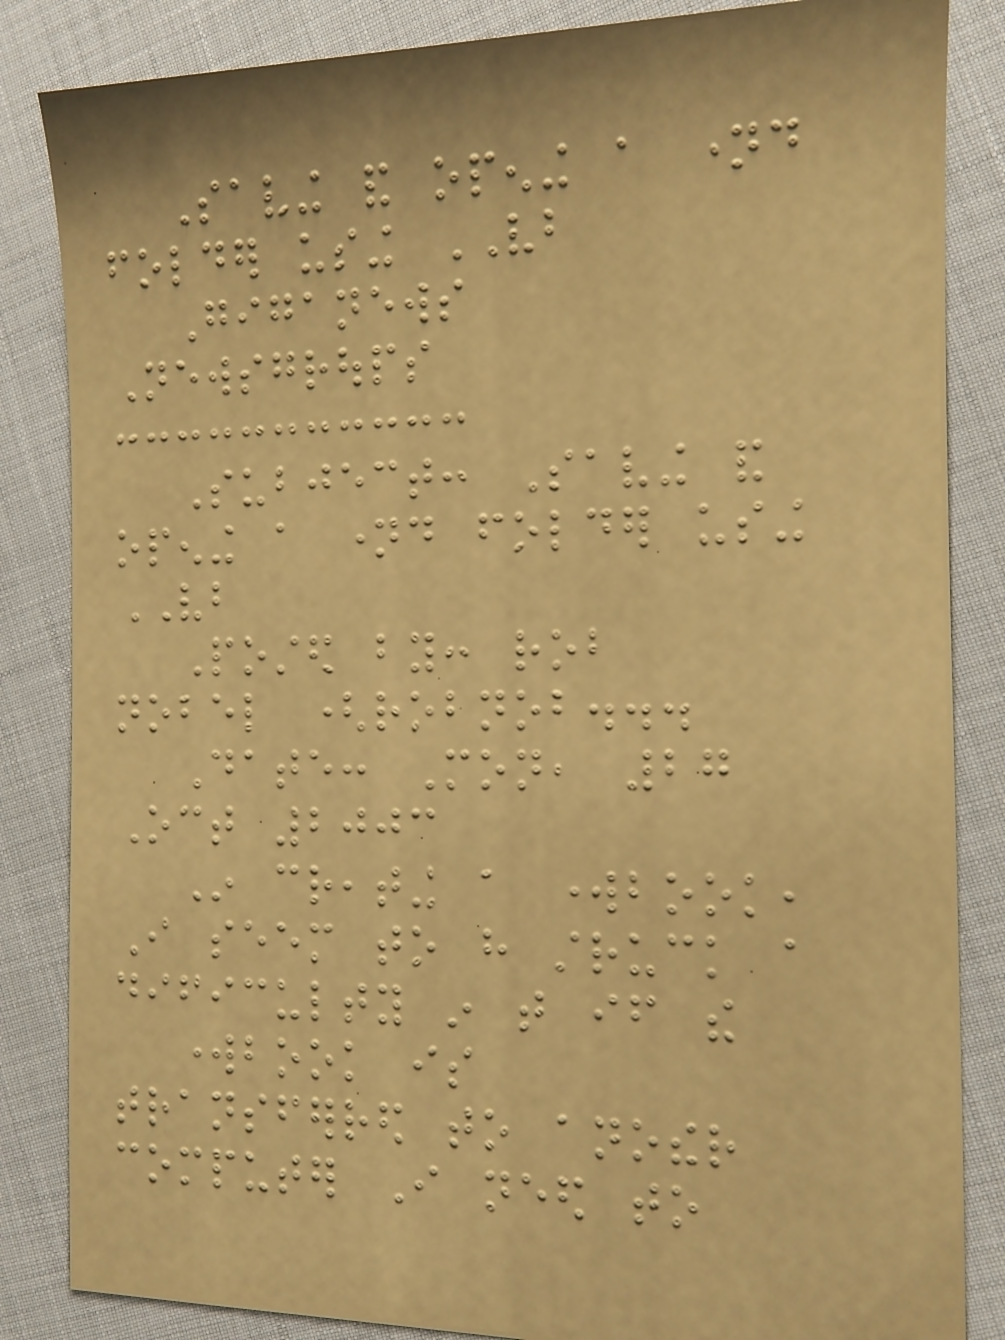Saving and opening a named
folder using VB
Giganews
Newsgroups
Subject: Saving and
opening a named folder using
VB
Posted by: rob
nobel (robnob...
Date: Mon, 27
Oct 2003
In creating a workbook,
I seem to have struck a
dificulty in that if the
workbook is
transferred to another
computer I need to
